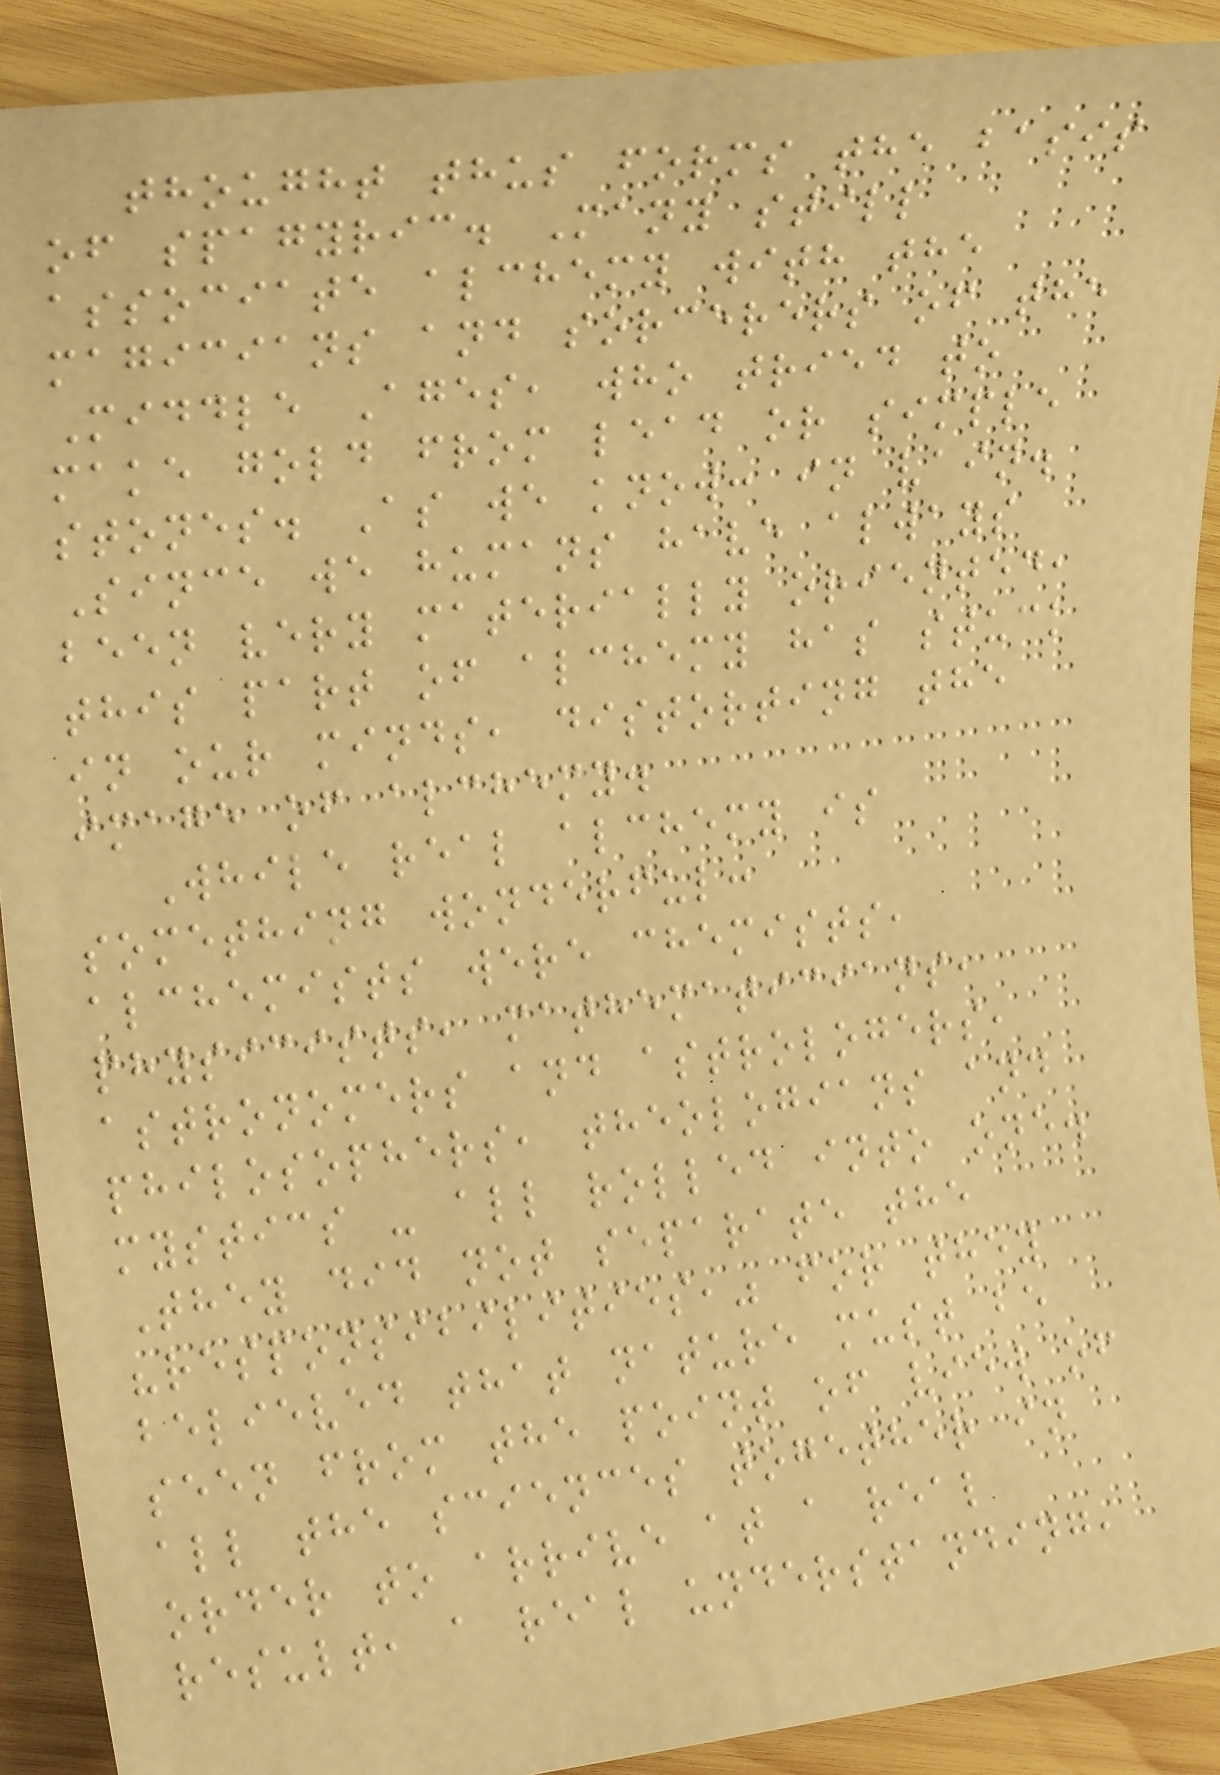thought thus forms the basis
of spagyric. Many still
associate alchemy with the
magicians and sorcerers of the
Middle Ages, who tried to
make gold from lead or simple
stones. As we know: in vain.
Since we humans have always
been very materially oriented,
this part of alchemy has stuck
in our minds, distorting the
image of alchemy.
While real alchemy is
something wonderful:
alchemists were chemists,
physicists, mathematicians,
astronomers and astrologers,
philosophers, theologians and
mystics - all rolled into one.
They did not separate the
"responsibilities," for they
believed that nature must be
seen from the point of view of
all the sciences together in
order to arrive at a real
result, a real understanding,
